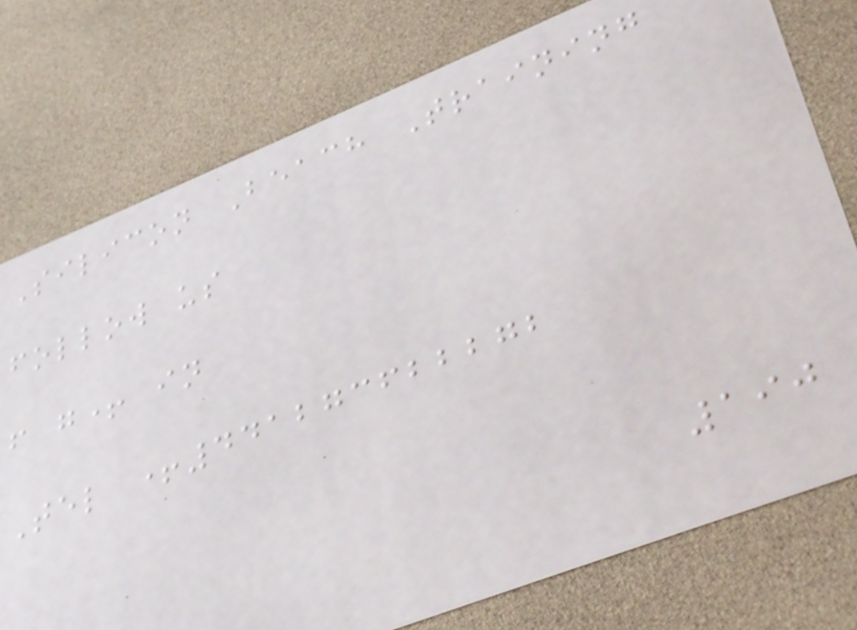Silicon Beach Training
follow us
f g+ in
Tel +441273622272
190
